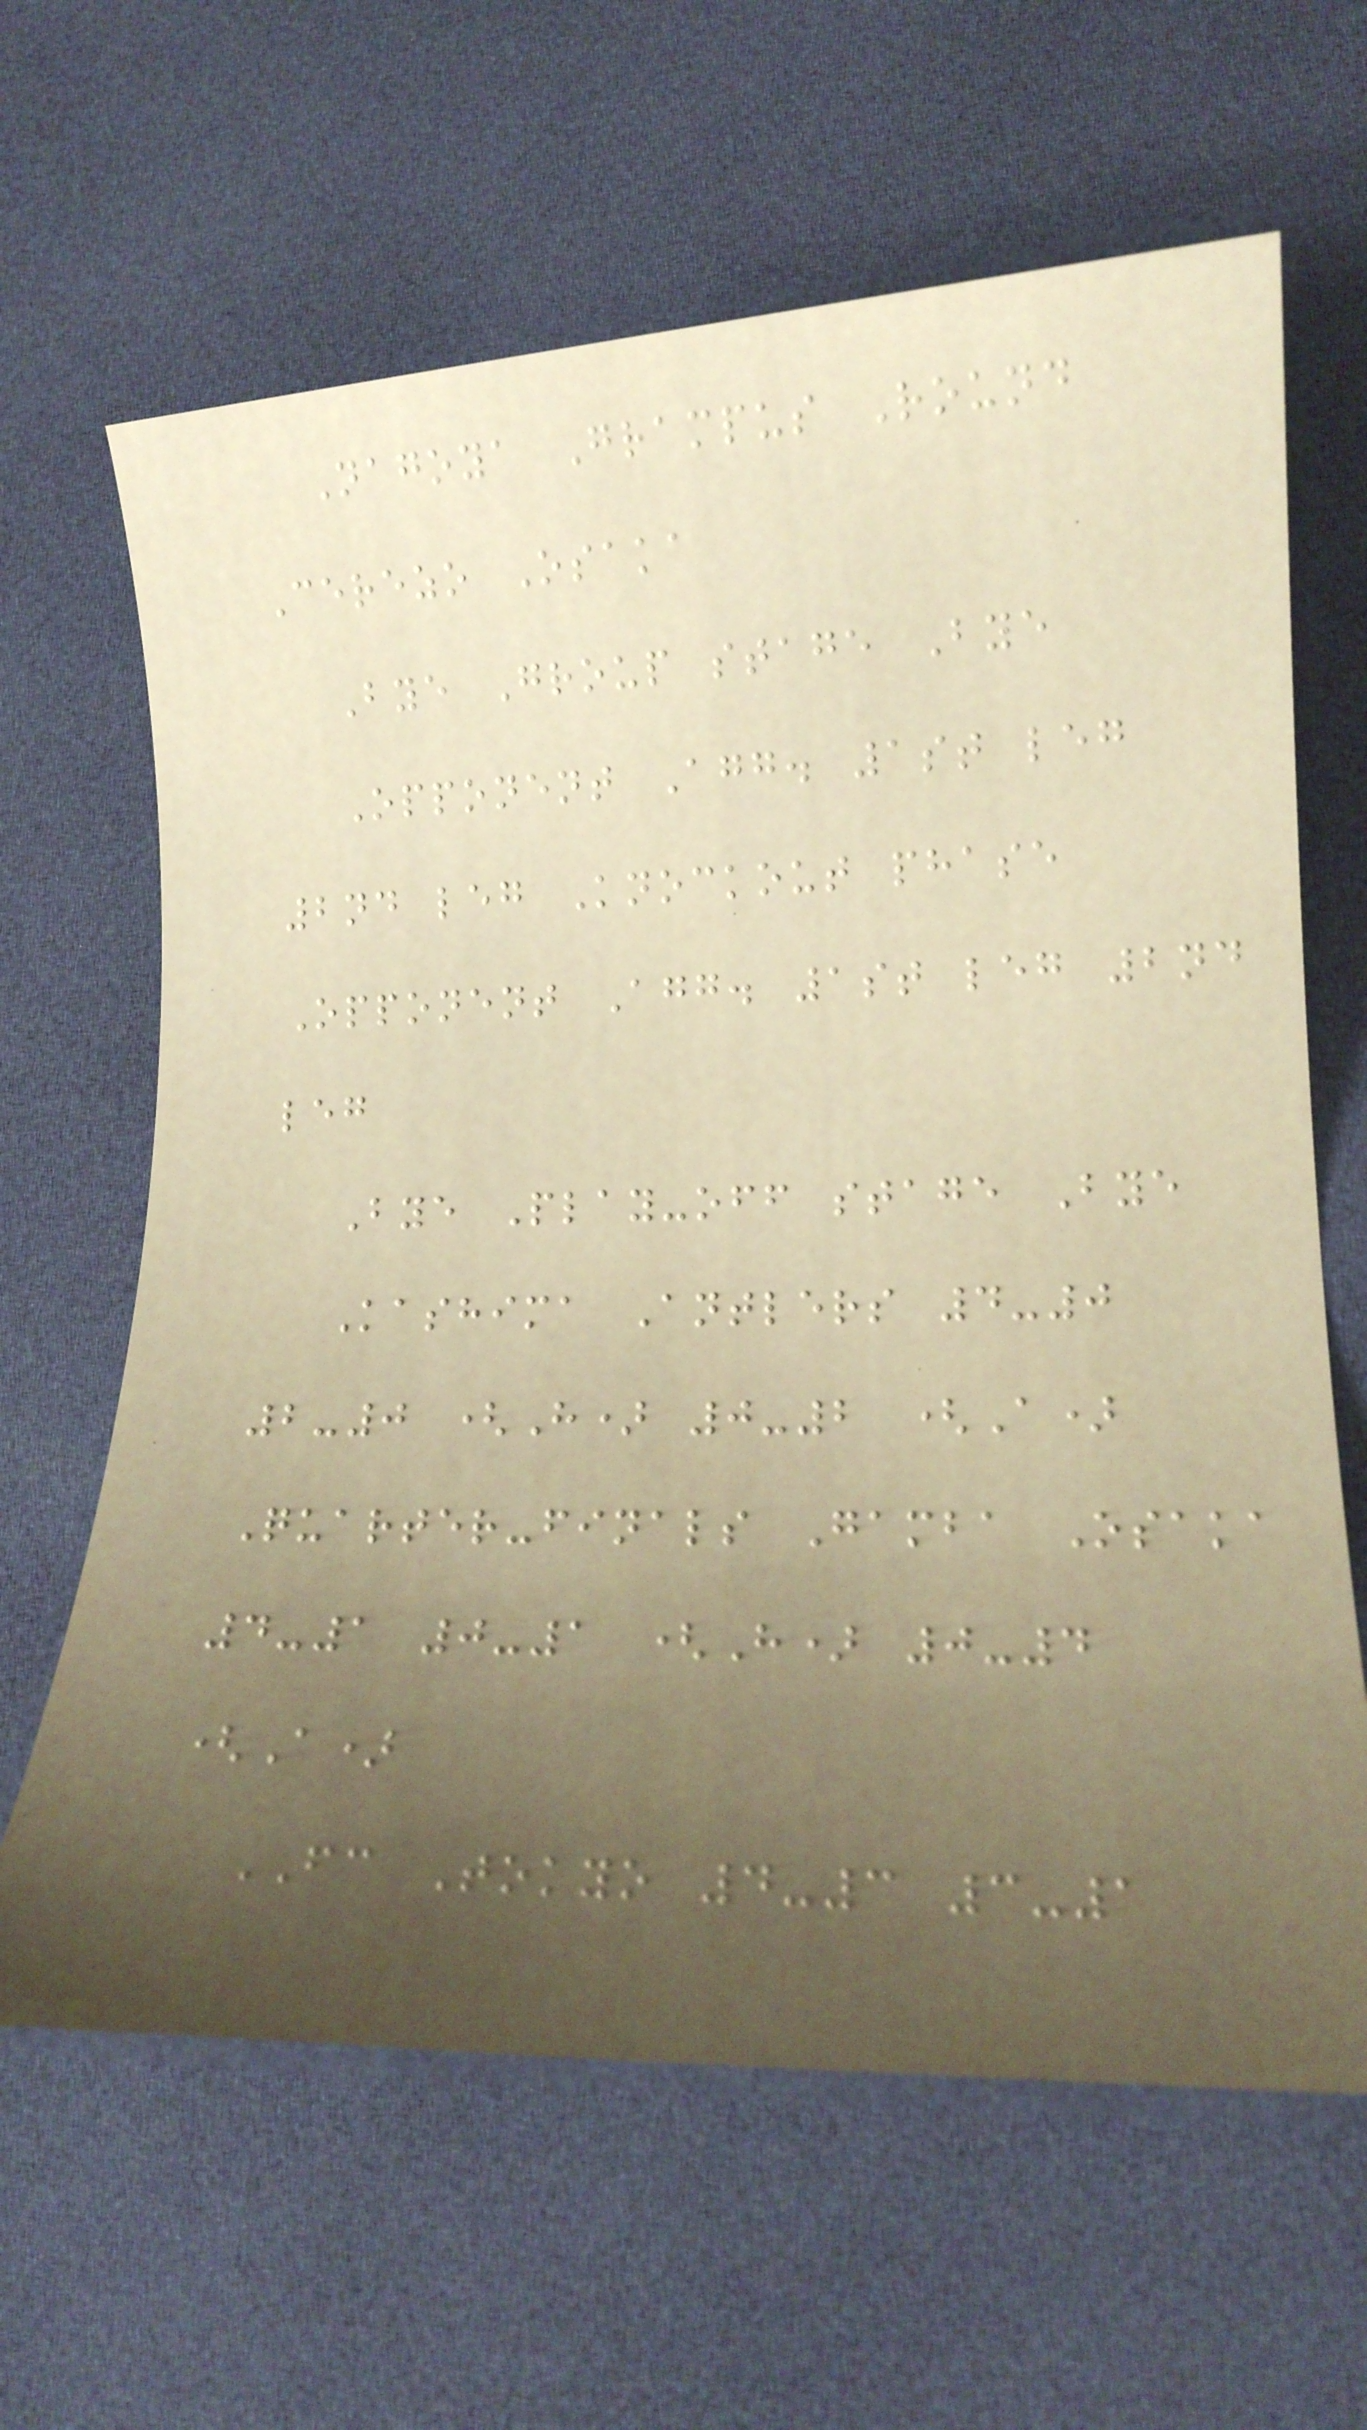Nagoya Grampus Round
Cerezo Osaka
Bye Group stage Bye
Opponent Agg. 1st leg
2nd leg Knockout phase
Opponent Agg. 1st leg 2nd
leg
Bye Play-off stage Bye
Kashima Antlers 4-0
2-0 (H) 0-2 (A)
Quarter-finals Gamba Osaka
4-1 0-1 (H) 0-4
(A)
FC Tokyo 4-3 3-1
